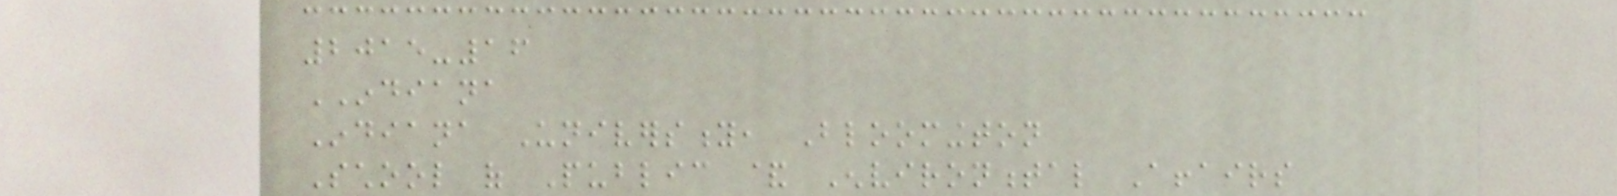2015-16
INDIANA
Indiana University, Bloomington
School of Public & Environmental Affairs
